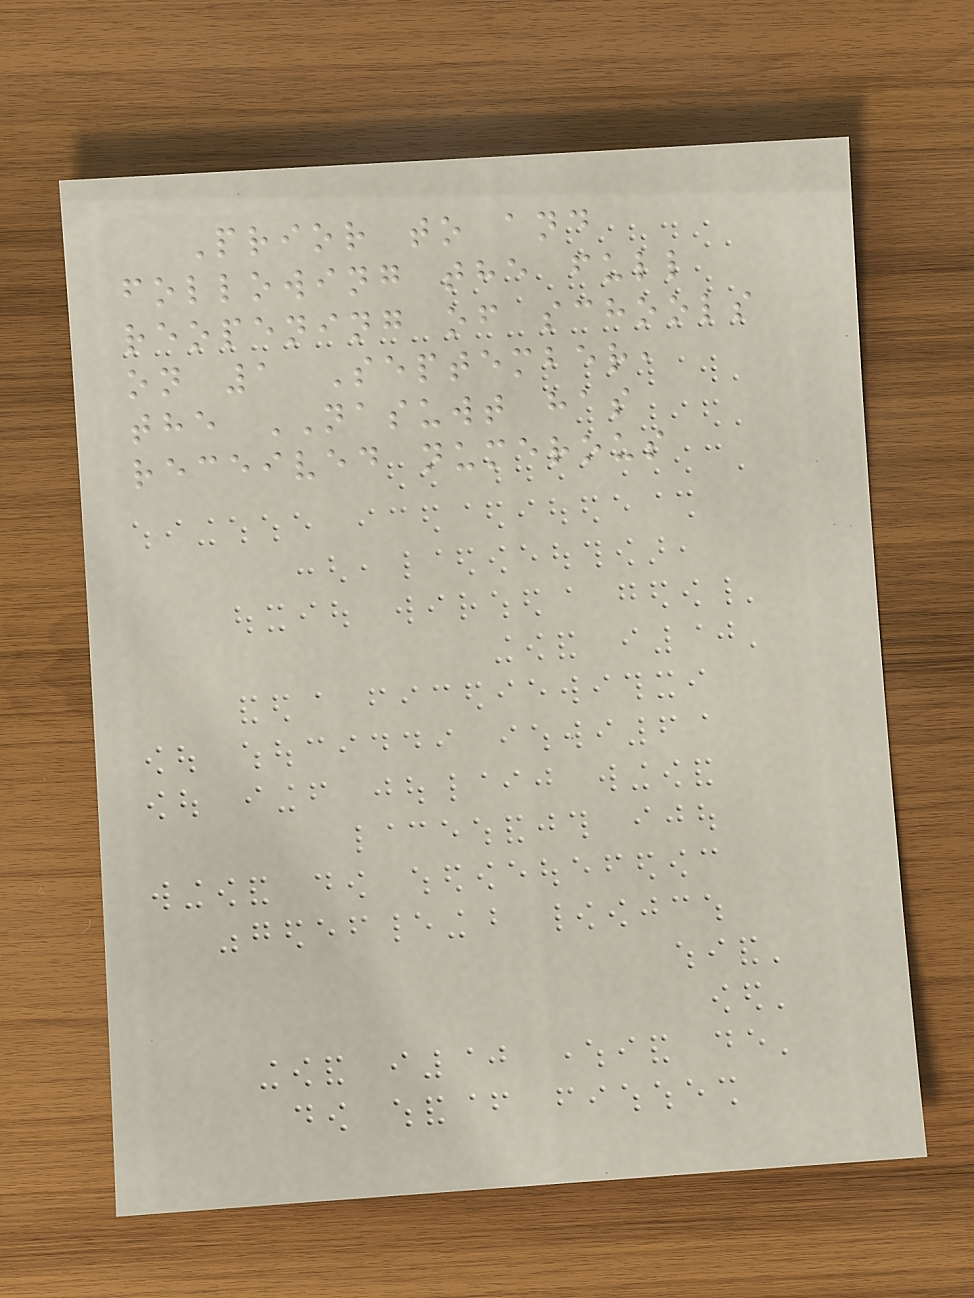Prior to and
following the full
reopening of schools
on 1 September,
the NASUWT has
received numerous
